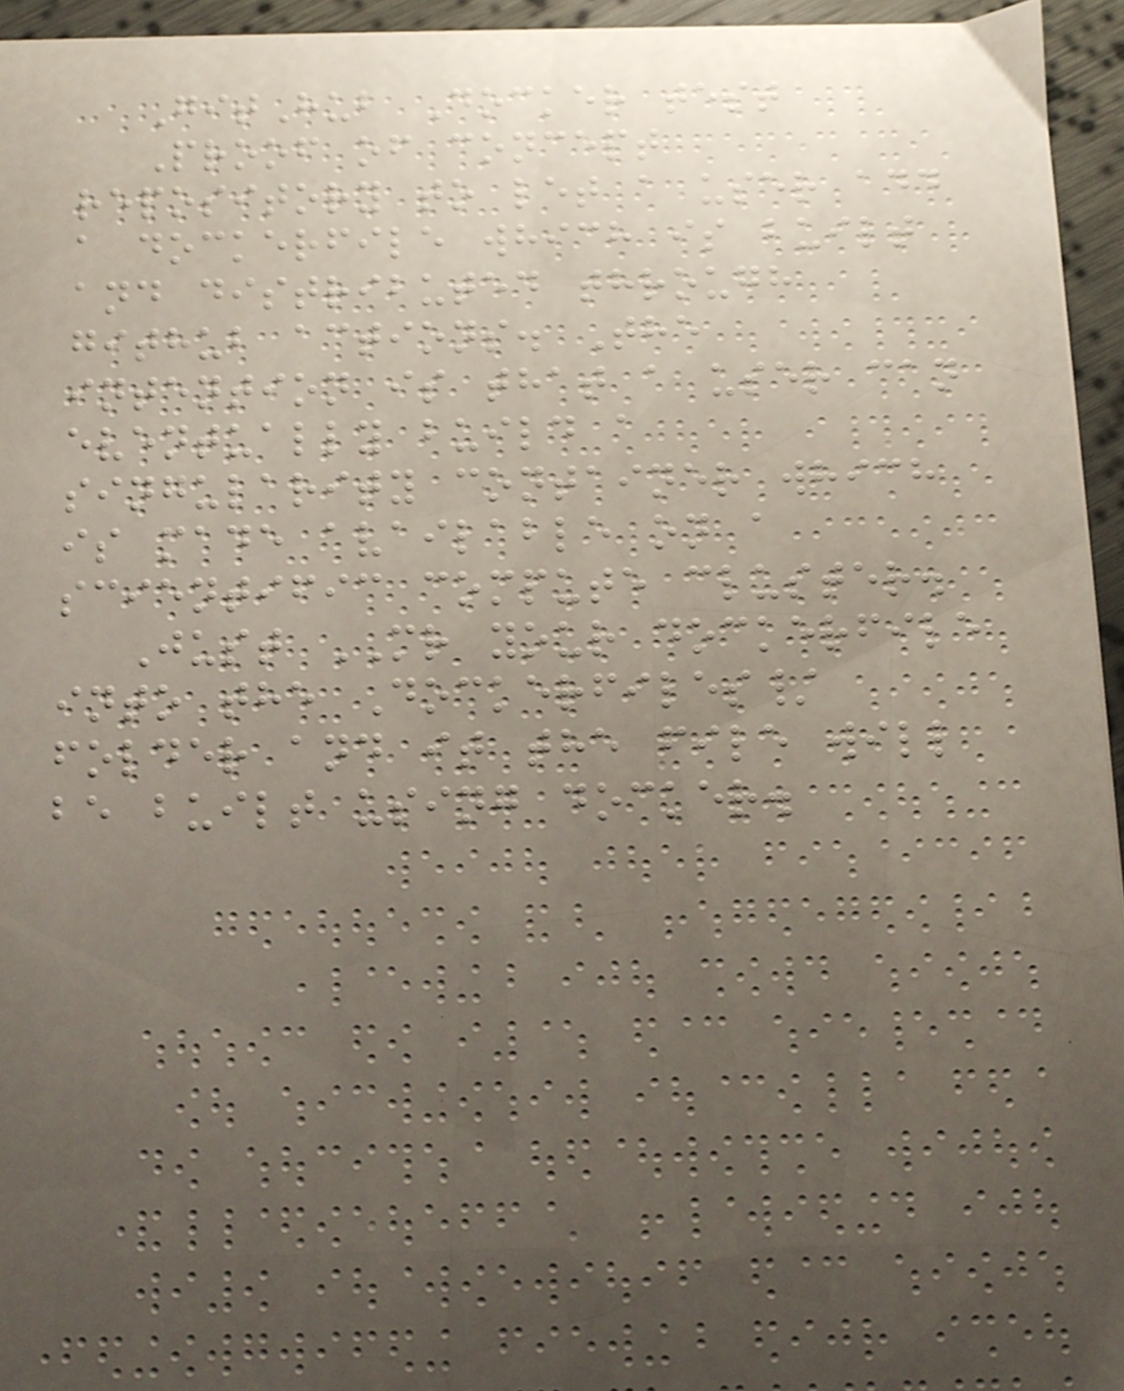GitHub Docker test
Proof of concept
repository to let a user add
a dockerfile which is built
and distributed through
github actions. The
intention is that a user can
eventually build a
singularity container which
is made available on a
scientific compute cluster.
Just MR your dockerfile
into the Dockerfiles/
folder and it the file will
be built using docker.
